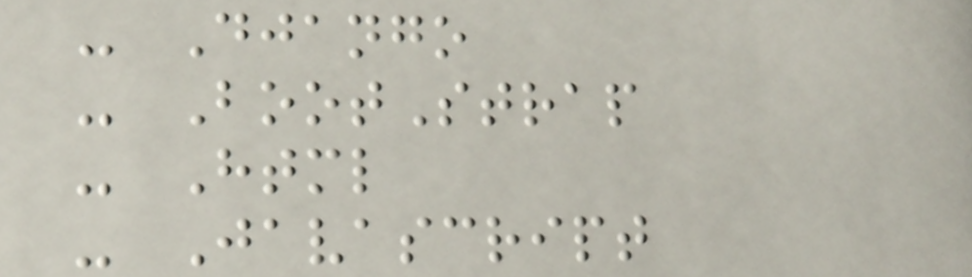- Django
- BootStrap
- Html
- Javascript
